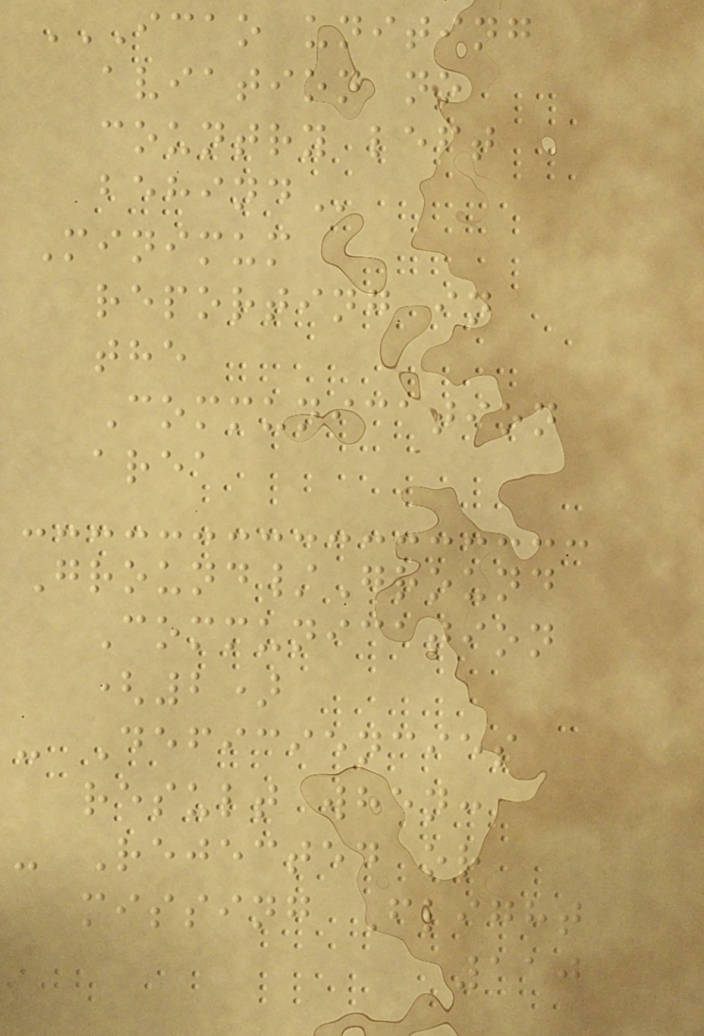ICAO UNITING
AVIATION NO
COUNTRY LEFT
BEHIND
Minimum
reporting in
the
Communication
area
Ground/Ground
Communication
(2)
- Deficiencies
result when:
- Rejected or
missing Flight
110
